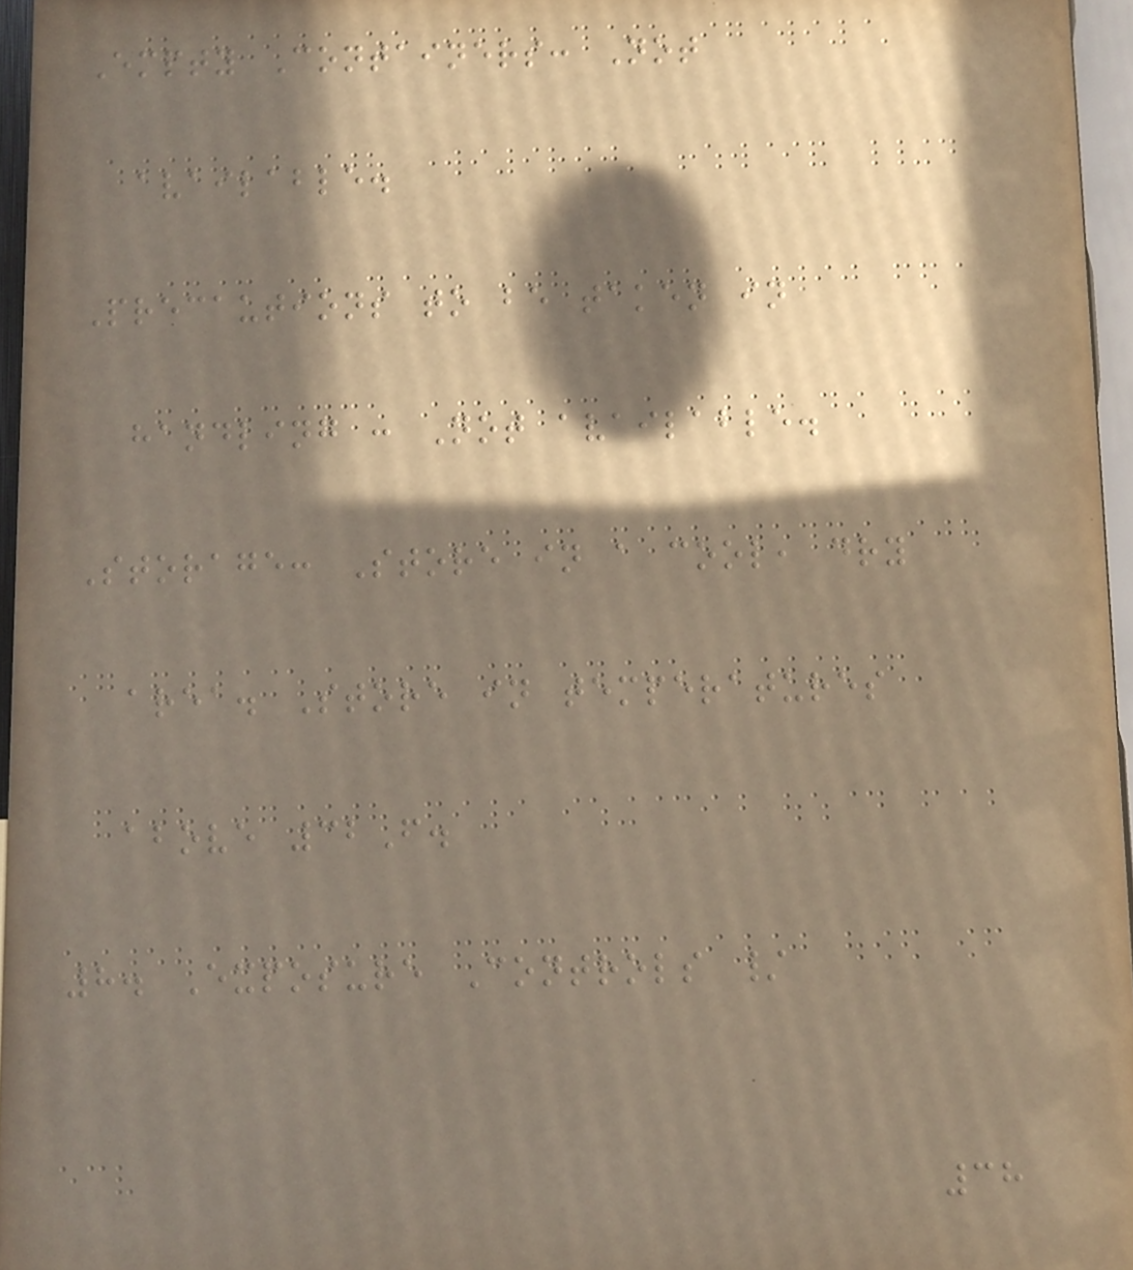Empty Containers: Not
available.
Precautions to be taken in
handling : Not available.
Storage: Store in a cool, dry
area. Store in temperatures
above 32F.
8. Exposure Controls /
38
